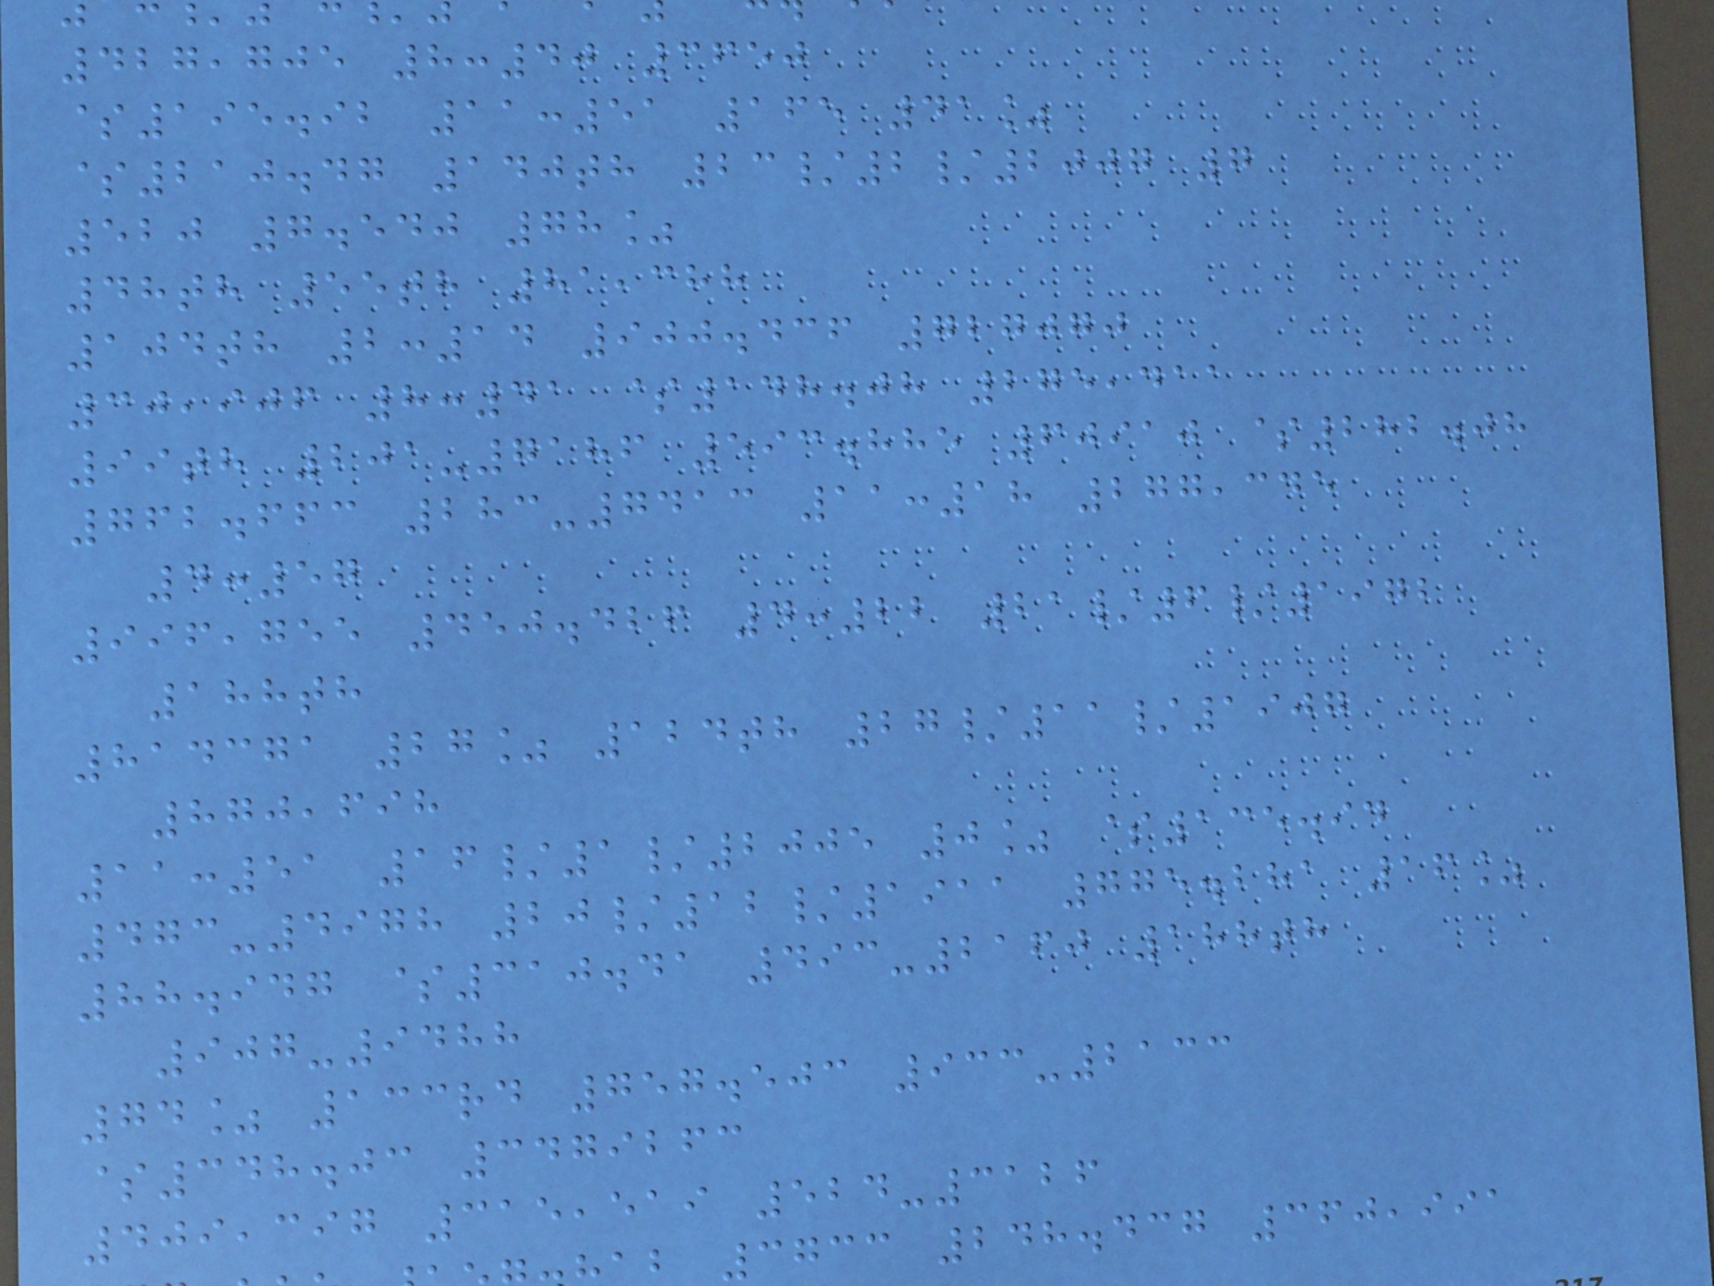427,705 8:40 3650
$195.92 11:51 165 41%
$210.47 140th 23/2/2007 7
520 7.540 78%
48th 55th 81,388
104th 2:14 900.436 727070
30,906 8:41 $148.08 275,411
99th 201-7186 593.885 60910 $282.08
762.663 283-7413 11:18 277,345
4:57
996,755 450.426 4:22 21/6/1972
188th
814371 27% 124th 27/11/1907
870,698
11:51 16/1/2005 0% $135.94
473-4978 20/12/1911 775.281 16%
88.947 $310.41 493-2160 188th
907-9488
74% 133rd 757.503 933-2133
$348.03 3479263
409,397 315,519 524-3126
3733 248.437 360,991
